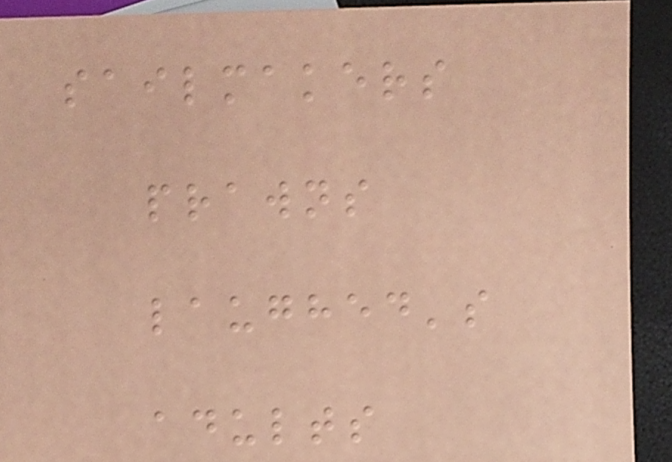sailmakers
prawns
laughed's
adults
